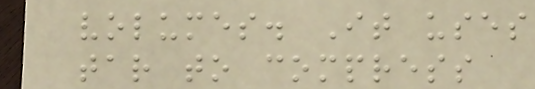volumes. It uses
tar to compress
